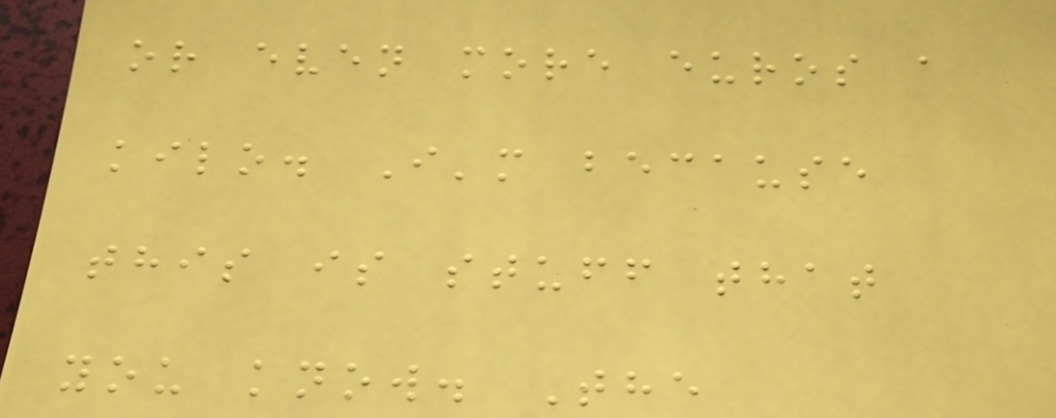or even more euros a
kilo. I'm because
this is stuff that
you know. The
